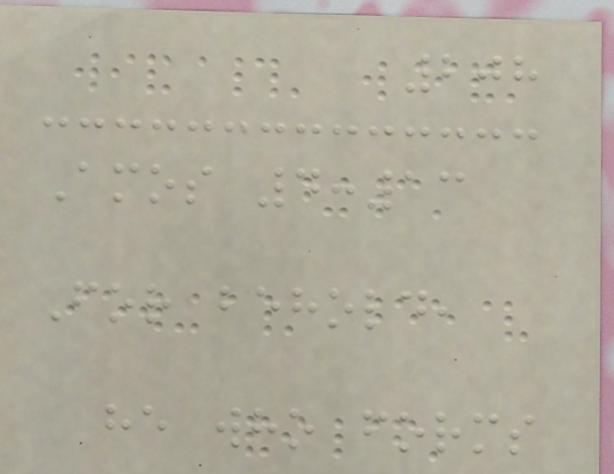208
Amos 4:13
For behold,
he who forms
